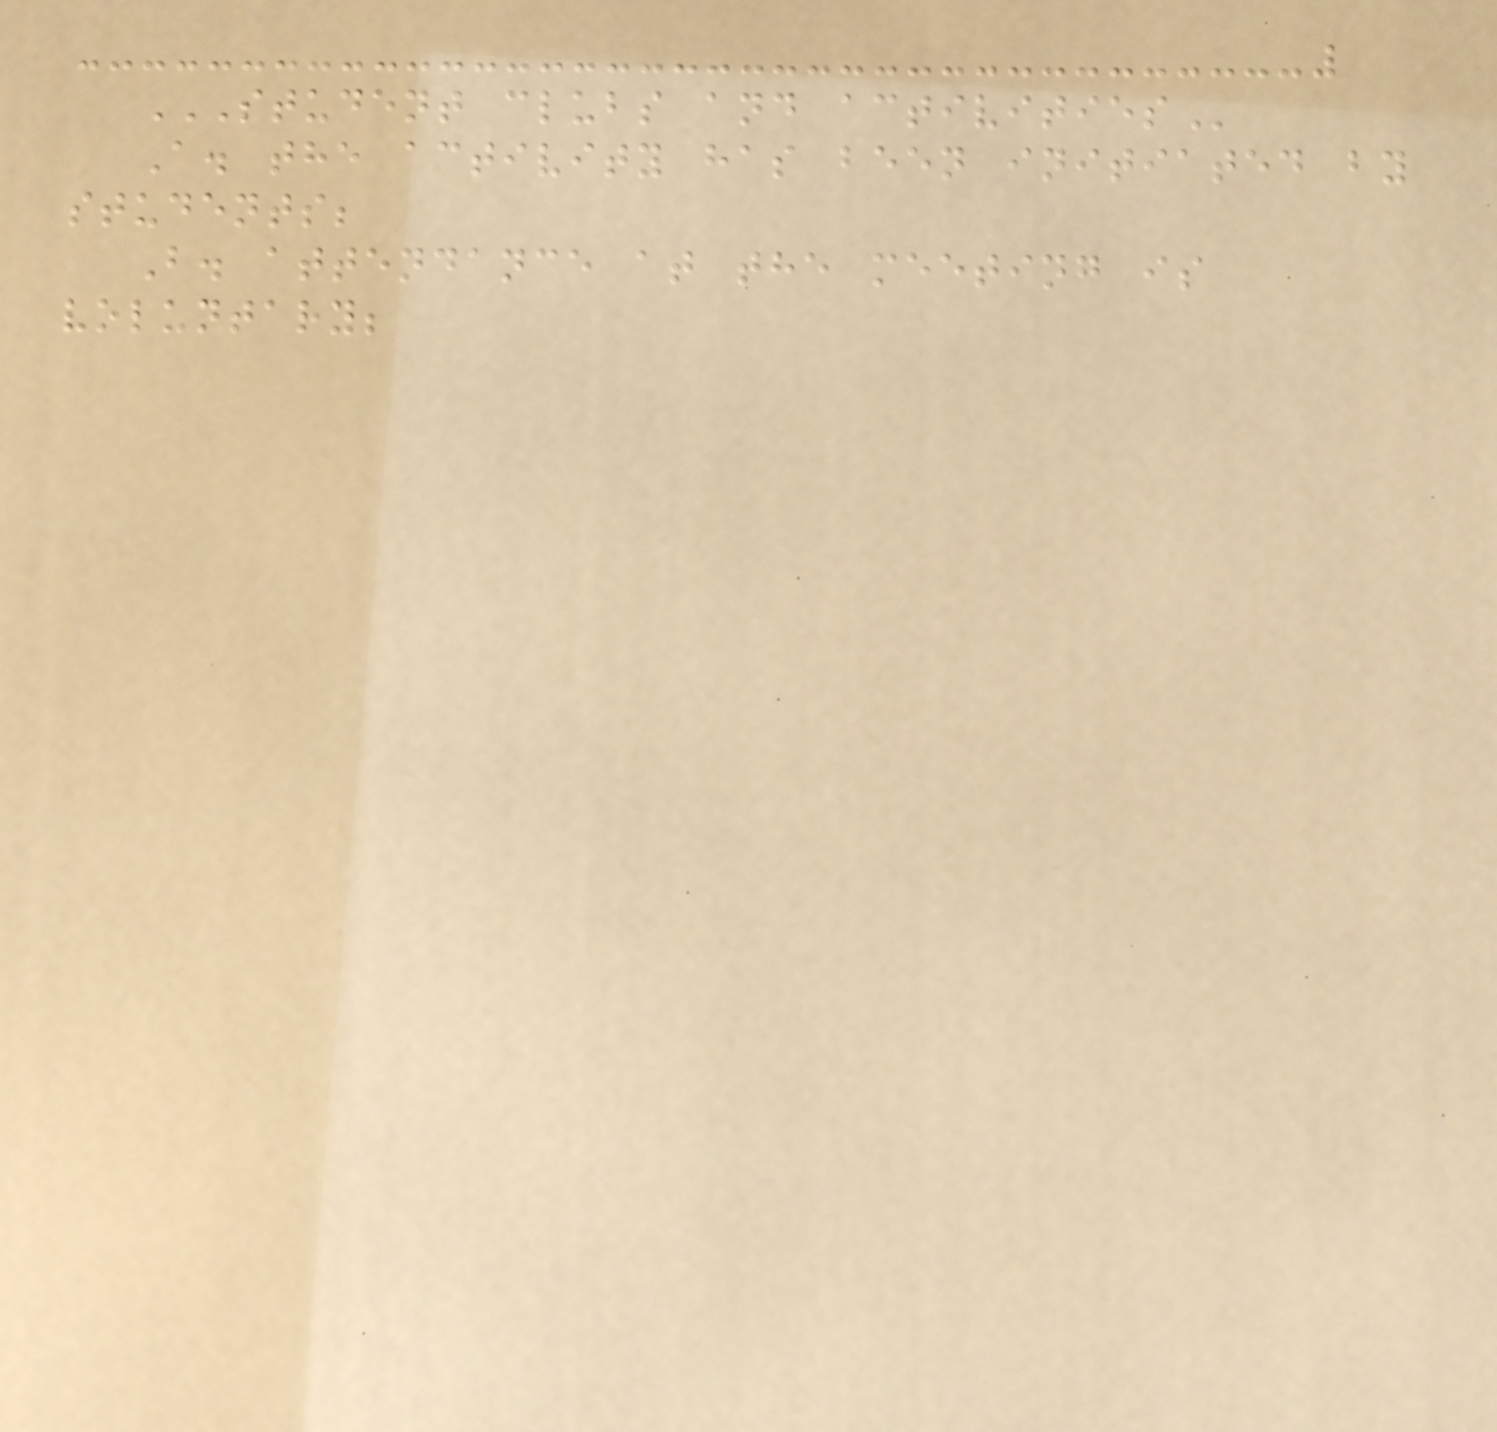STUDENT CLUBS AND ACTIVITIES
A. the activity has been initiated by
students;
B. attendance at the meeting is
voluntary;
